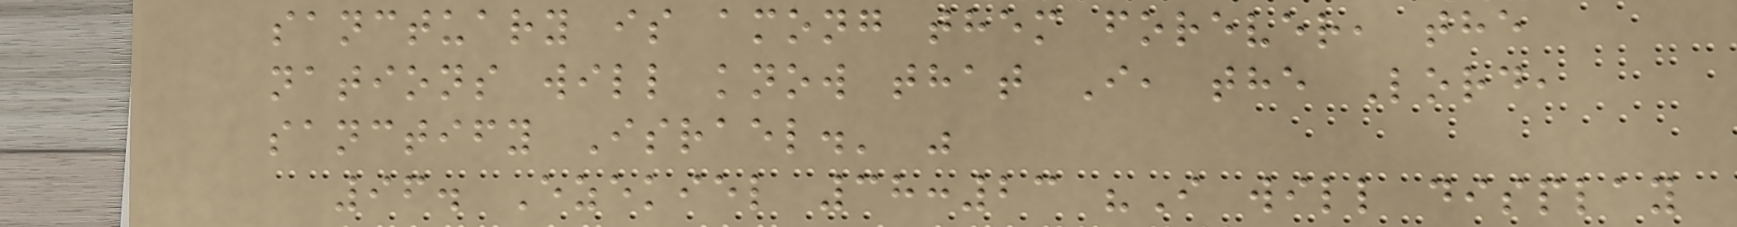sanctuary is among them forever, the
nations will know that I, the Lord,
sanctify Israel.' "
96. Ezekiel 38:23 "I will display
